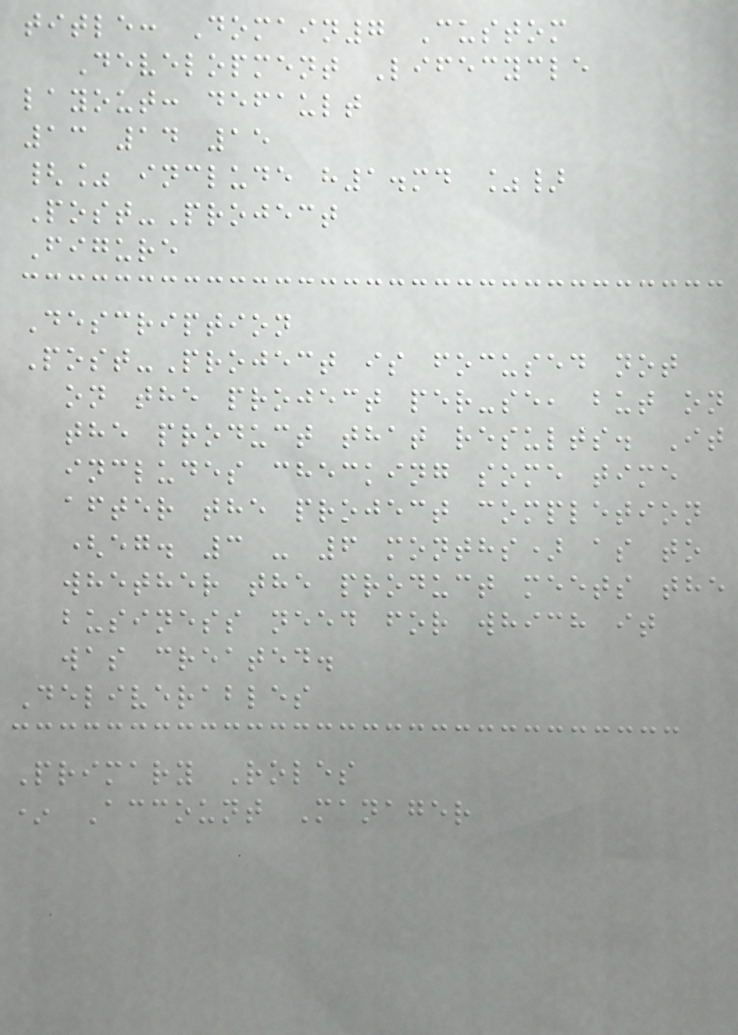title: Domain7 Custom
Development Lifecycle
layout: default
13 14 15
{% include h1.md %}
Post-Project
Figure
Description
Post-Project is focused not
on the project per-se, but on
the product that results. It
includes checking some time
after the project completion
(eg. 3 - 6 months) as to
whether the product meets the
business need for which it
was created.
Deliverables
Primary Roles
* Account Manager
